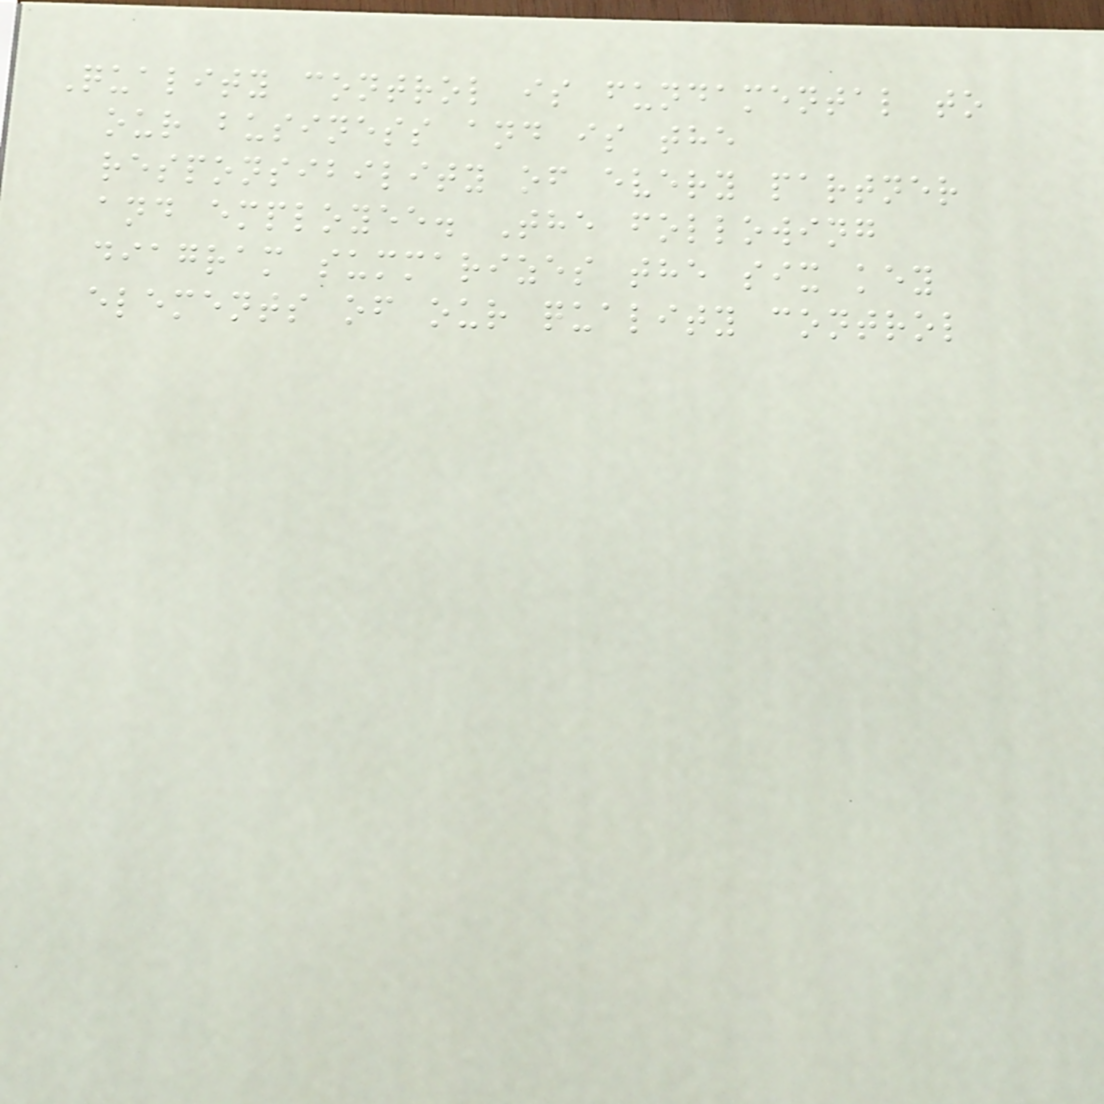Quality control is fundamental to
our business and is the
responsibility of every partner
and employee. The following
diagram summarizes the six key
elements of our quality control
